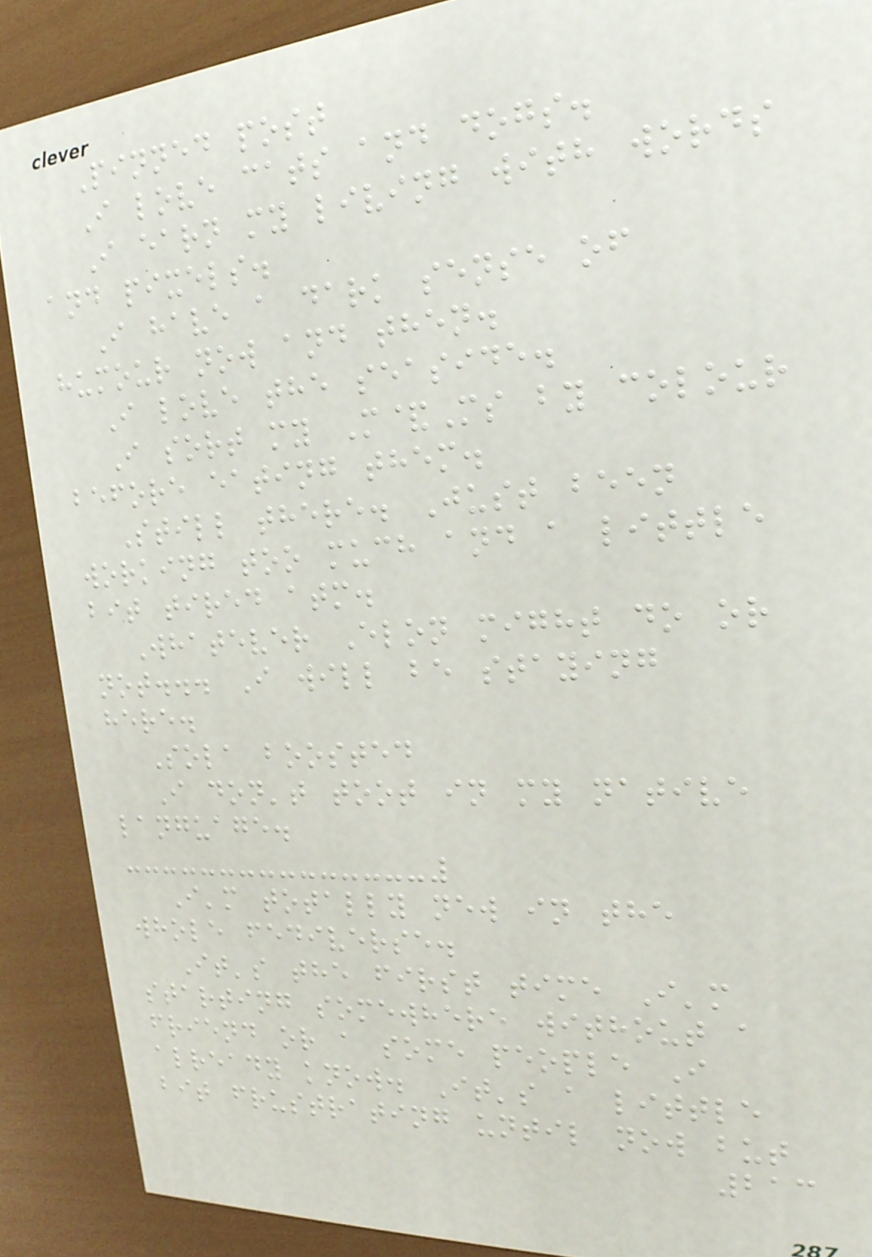Pinned post
I love cats and dogs.
I earn my living with words
and pixels.
I have a dark sense of
humour now and then.
I love the seaside.
I sort my M&Ms by colour
before eating them.
Still there. Just been
working too much and a little
bit tired atm.
Whatever Elon might do or
not... I will be staying
here.
Sola boosted
I don't toot in my native
language.
I'm totally new in the
whole fediverse.
It's the first time I'm
starting somewhere without a
friend or a some people I
already know. It's a little
bit frustrating until now but
213
